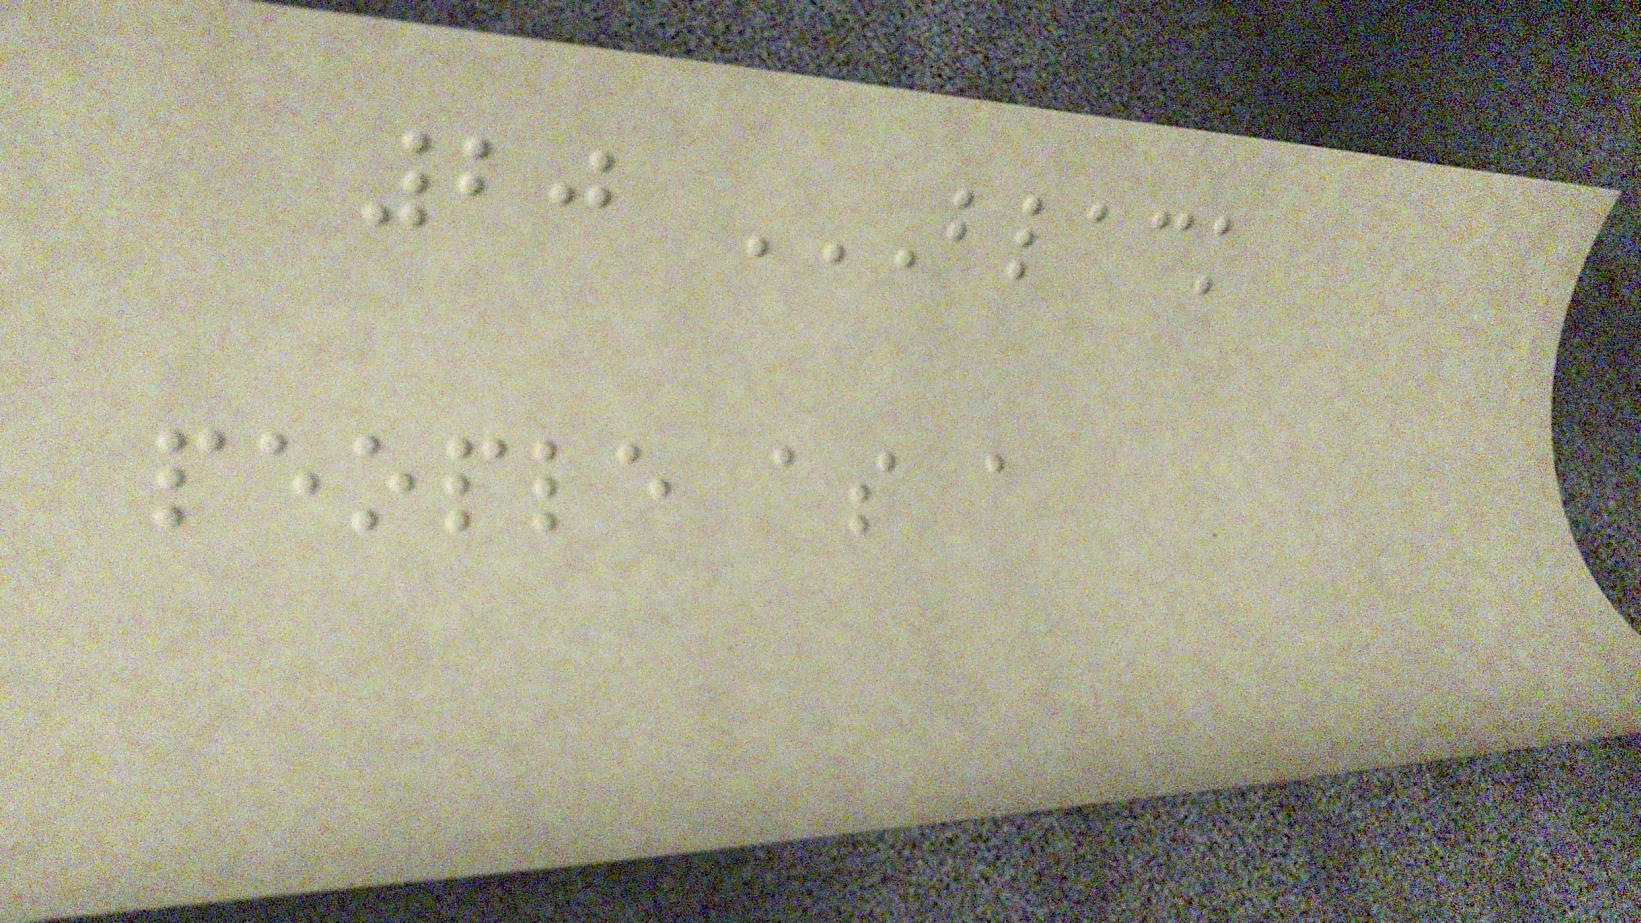20 BLACK
PEOPLE AS A
